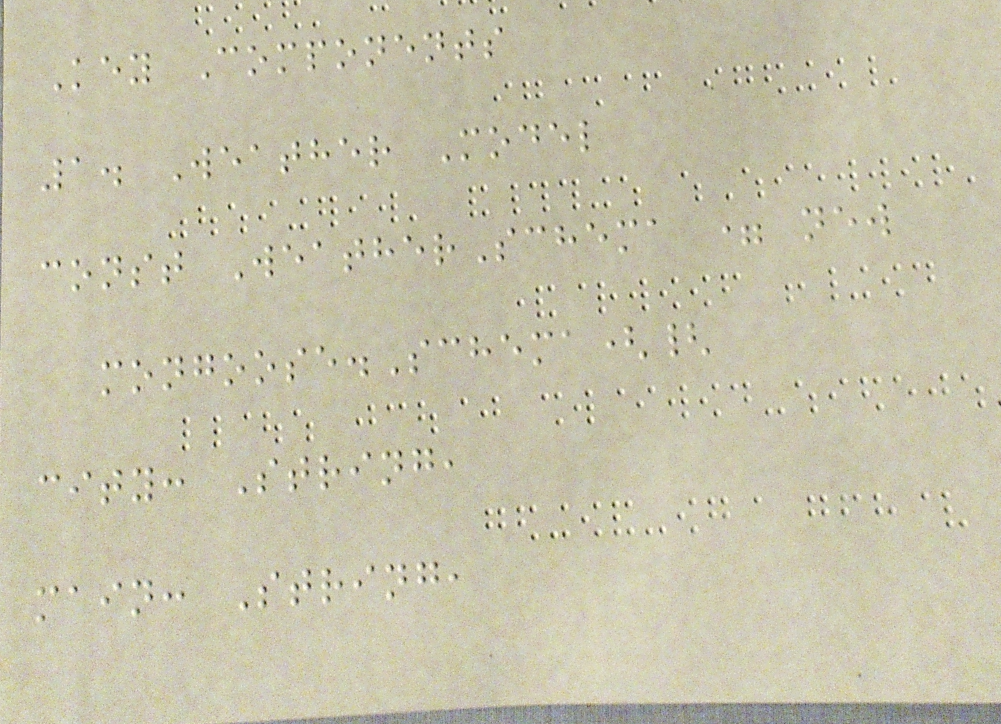Key Components
1. Weather Model
const WeatherSchema = new
mongoose.Schema({
city: String,
main: String,
